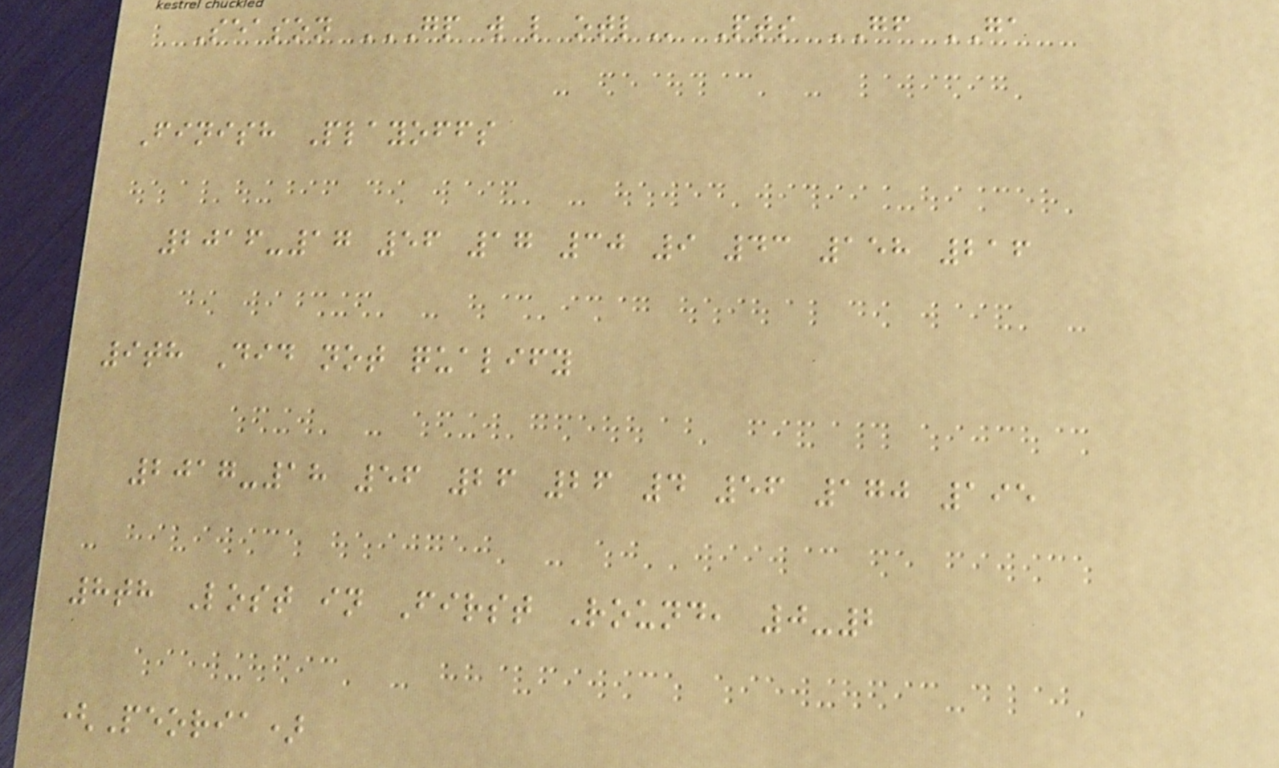Season GP W L OTL Pts GF GA
Finish Playoffs
2016-17 56 17 30 9 43 158 216
9th Did not qualify
2017-18 56 26 26 4 56 170 195
8th Lost in First Round, 0-2
(Peoria)
